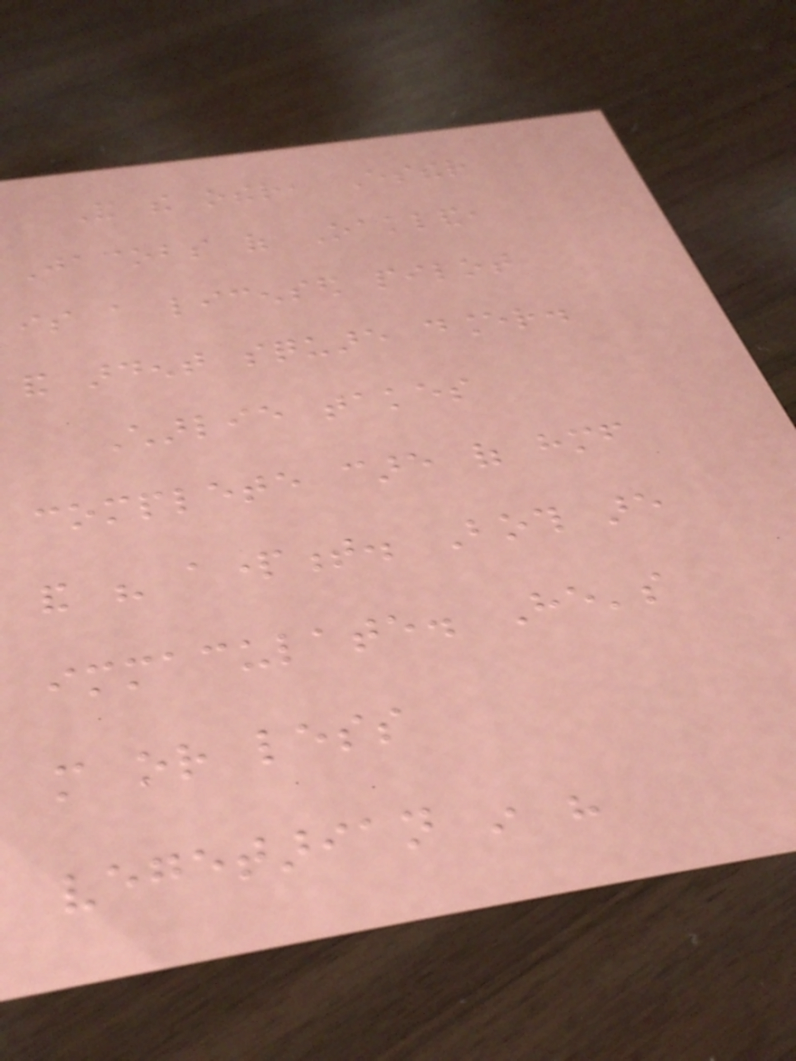And the other, Esther
Jacobs of Oakland,
is a licensed pilot
and ardent square dancer.
Charlie takes
complete care of himself
and his apartment. Both are
immaculate. He's
more or less
vegetarian in his
